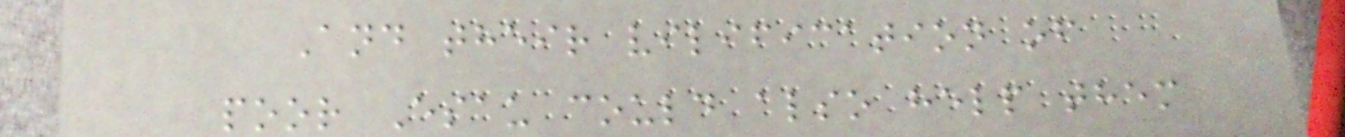And their vilification of
poor Esau could also help them
